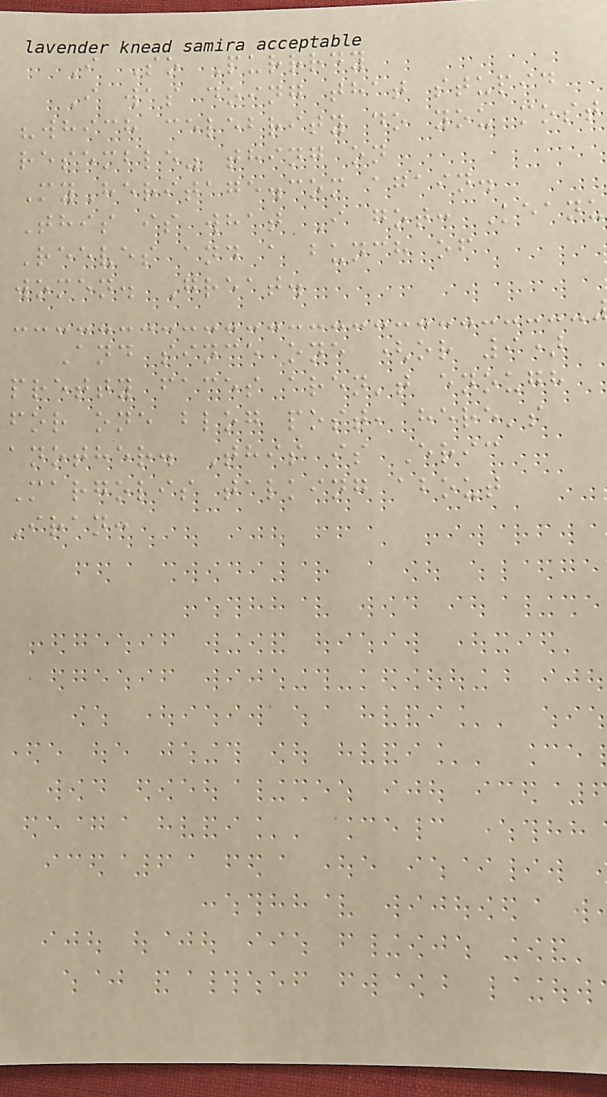I So Purrrdy
I was doing that stupid
"which celebrity do you most
resemble" thing on
MyHeritage.com again.
This is what I got: Keanu
Reeves and a bunch of
women. Great.
And since one (or 9)
pretty faces aren't enough
for one blog post, here's
another. This is Eric
Margolis talking about
Iran:
